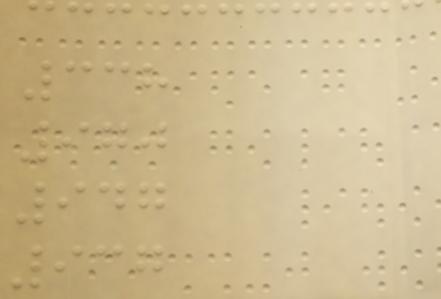338
970
947
937
